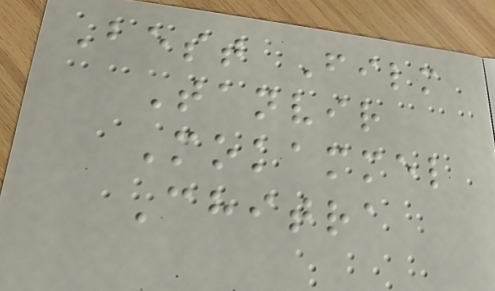Best Film
Tanvir
Mokammel
Chitra
